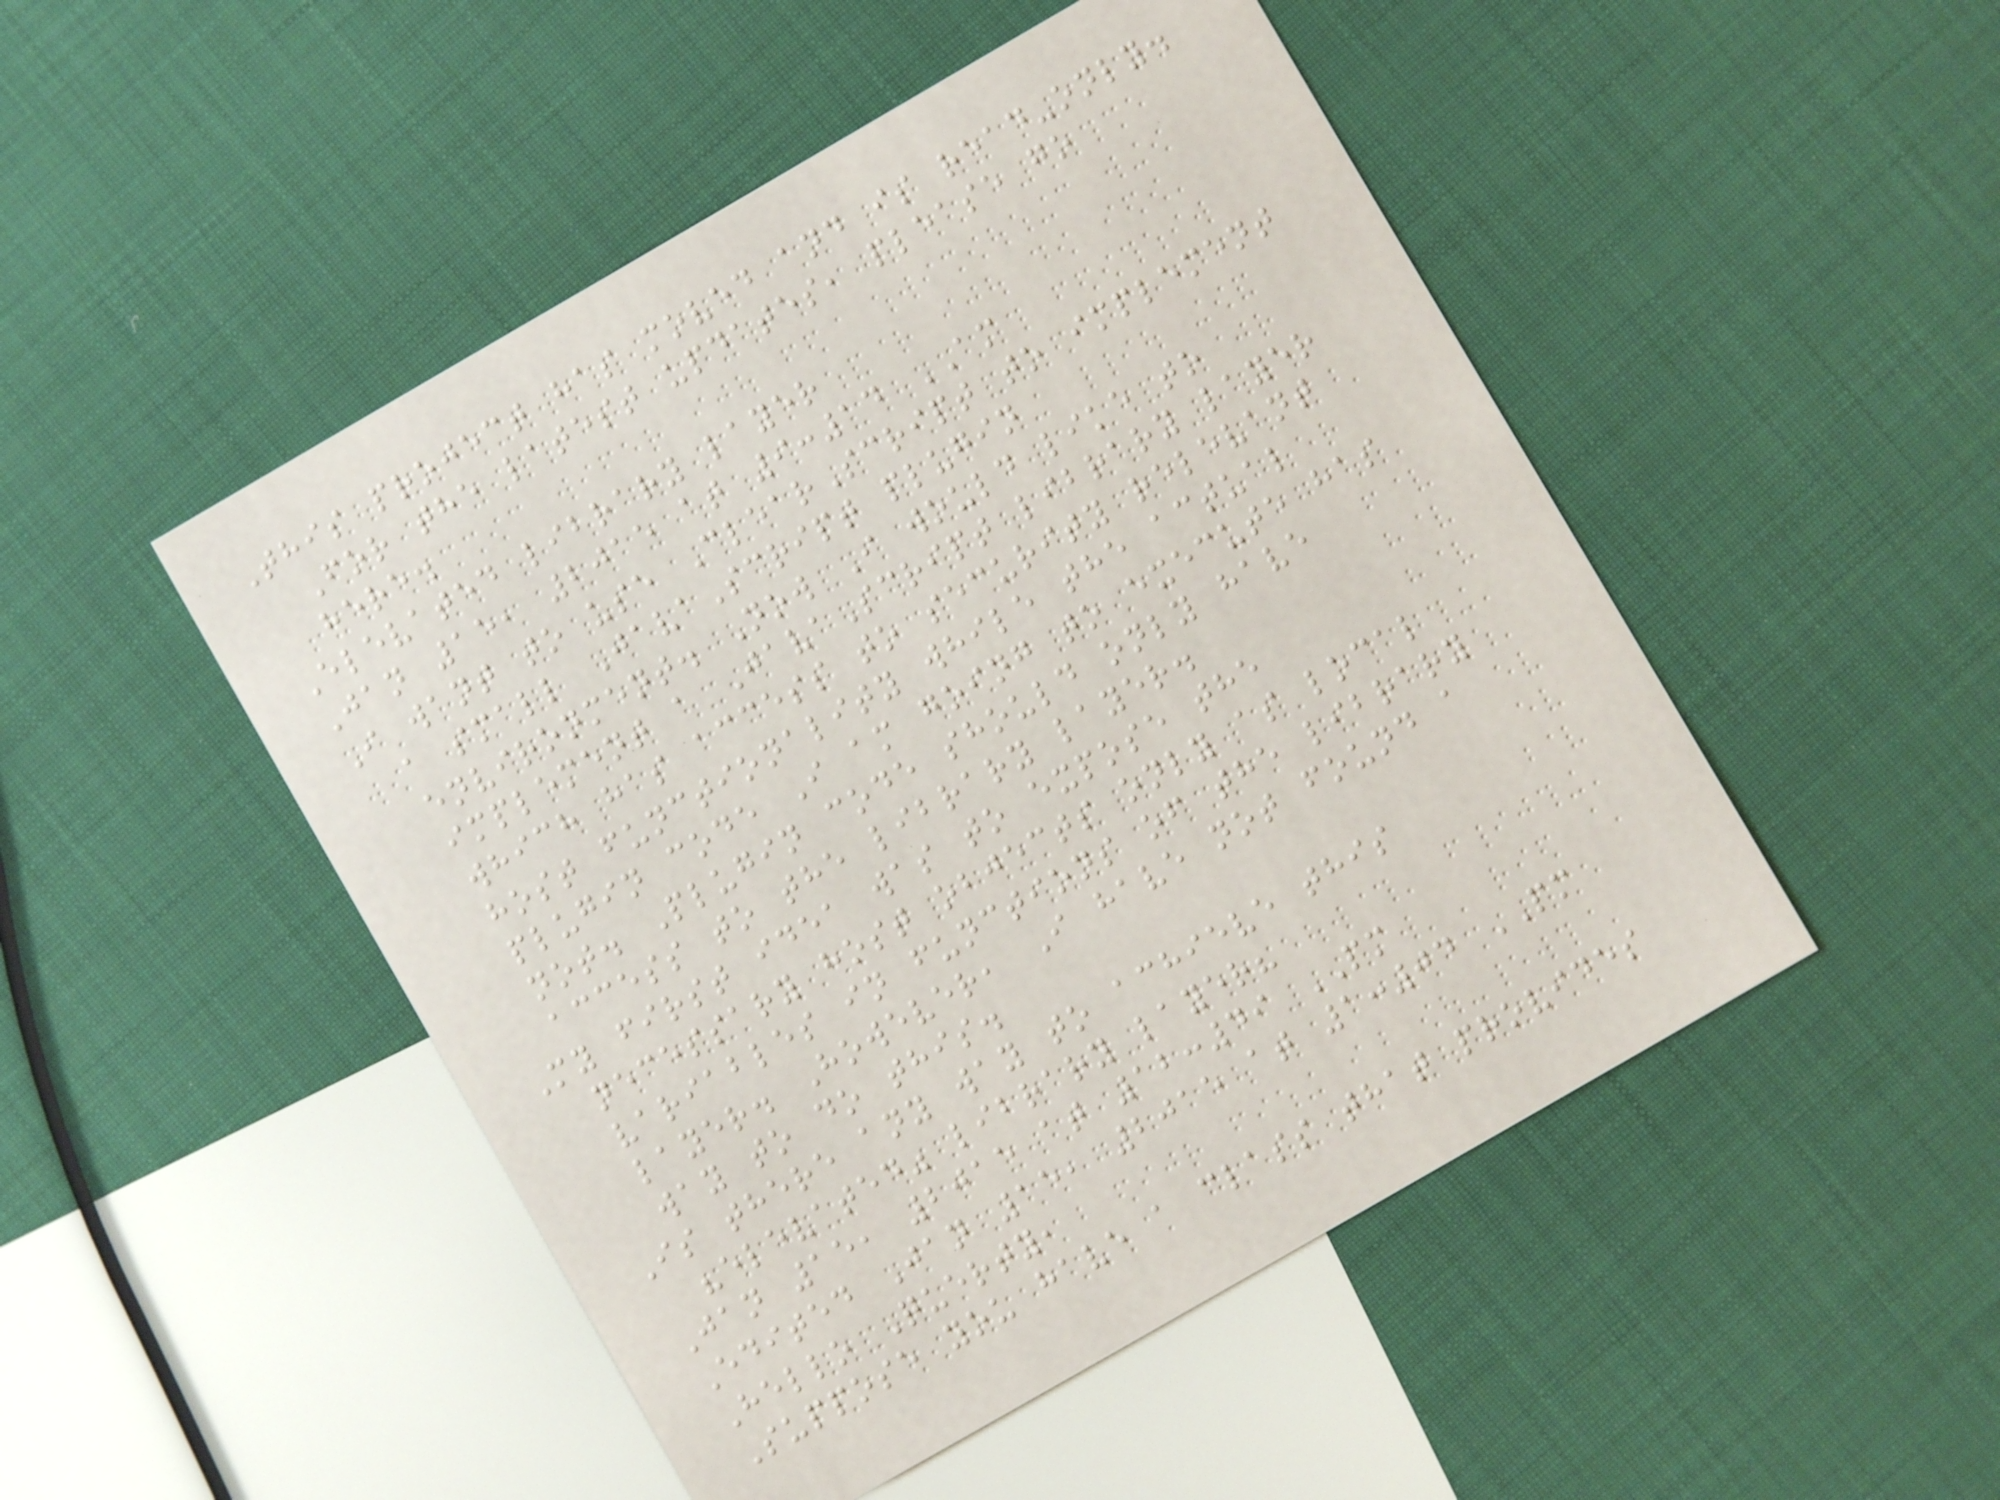This project has moved and is read-only.
For the latest updates, please go
here.
Elevated library layer
Jan 15, 2015 at 9:14 AM
I want to use ClearScript to implement
a small JavaScript plugin
environment. Now I would like to
implement a JavaScript library layer
which has access to security relevant
host functionality while the actual
plugin code I am going to execute has
not. Plugin code should only have
access to the library layer.
My first idea was to expose the
necessary host objects only as local
variables in functions of the library
layer. However, I have not found a
way to do this.
Is there any way to achieve this
"elevated" library layer?
Jan 15, 2015 at 12:49 PM
Edited Jan 15, 2015 at 1:04 PM
Hello Querty,
Suppose you have a class that provides
